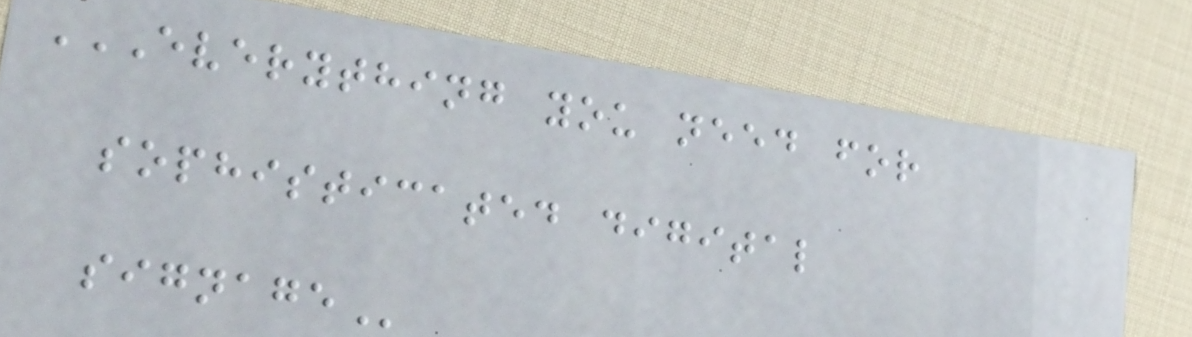EVERYTHING YOU NEED FOR
SOPHISTICATED DIGITAL
SIGNAGE
